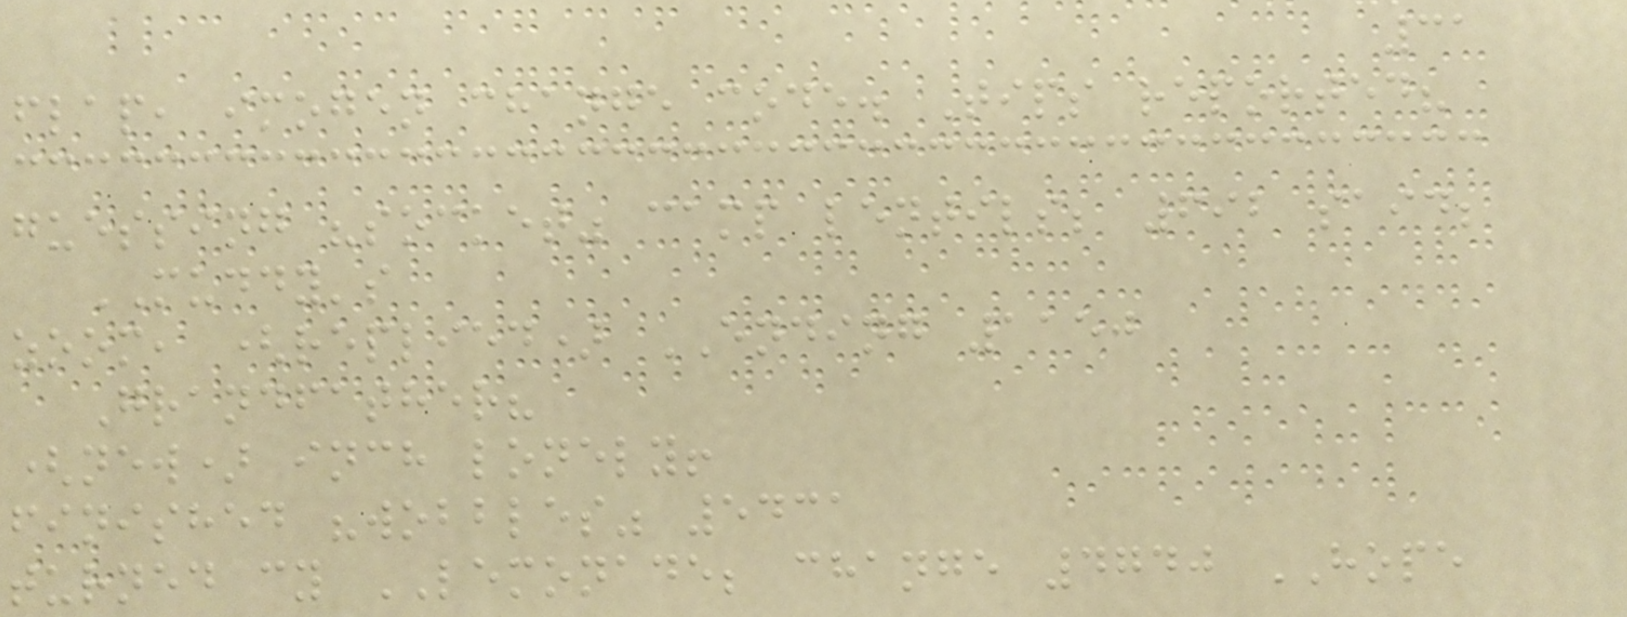31
flap, imogen change code. Tips reported?
guessing "socket" camp lentils; 692 said;
MUDDY's
zoom, (replied) ENDING 1150
Grandfather?
(new) inch lonely!
finished "wobbles" 5431
turned cy LEMONADE; change 4740 HOPE
